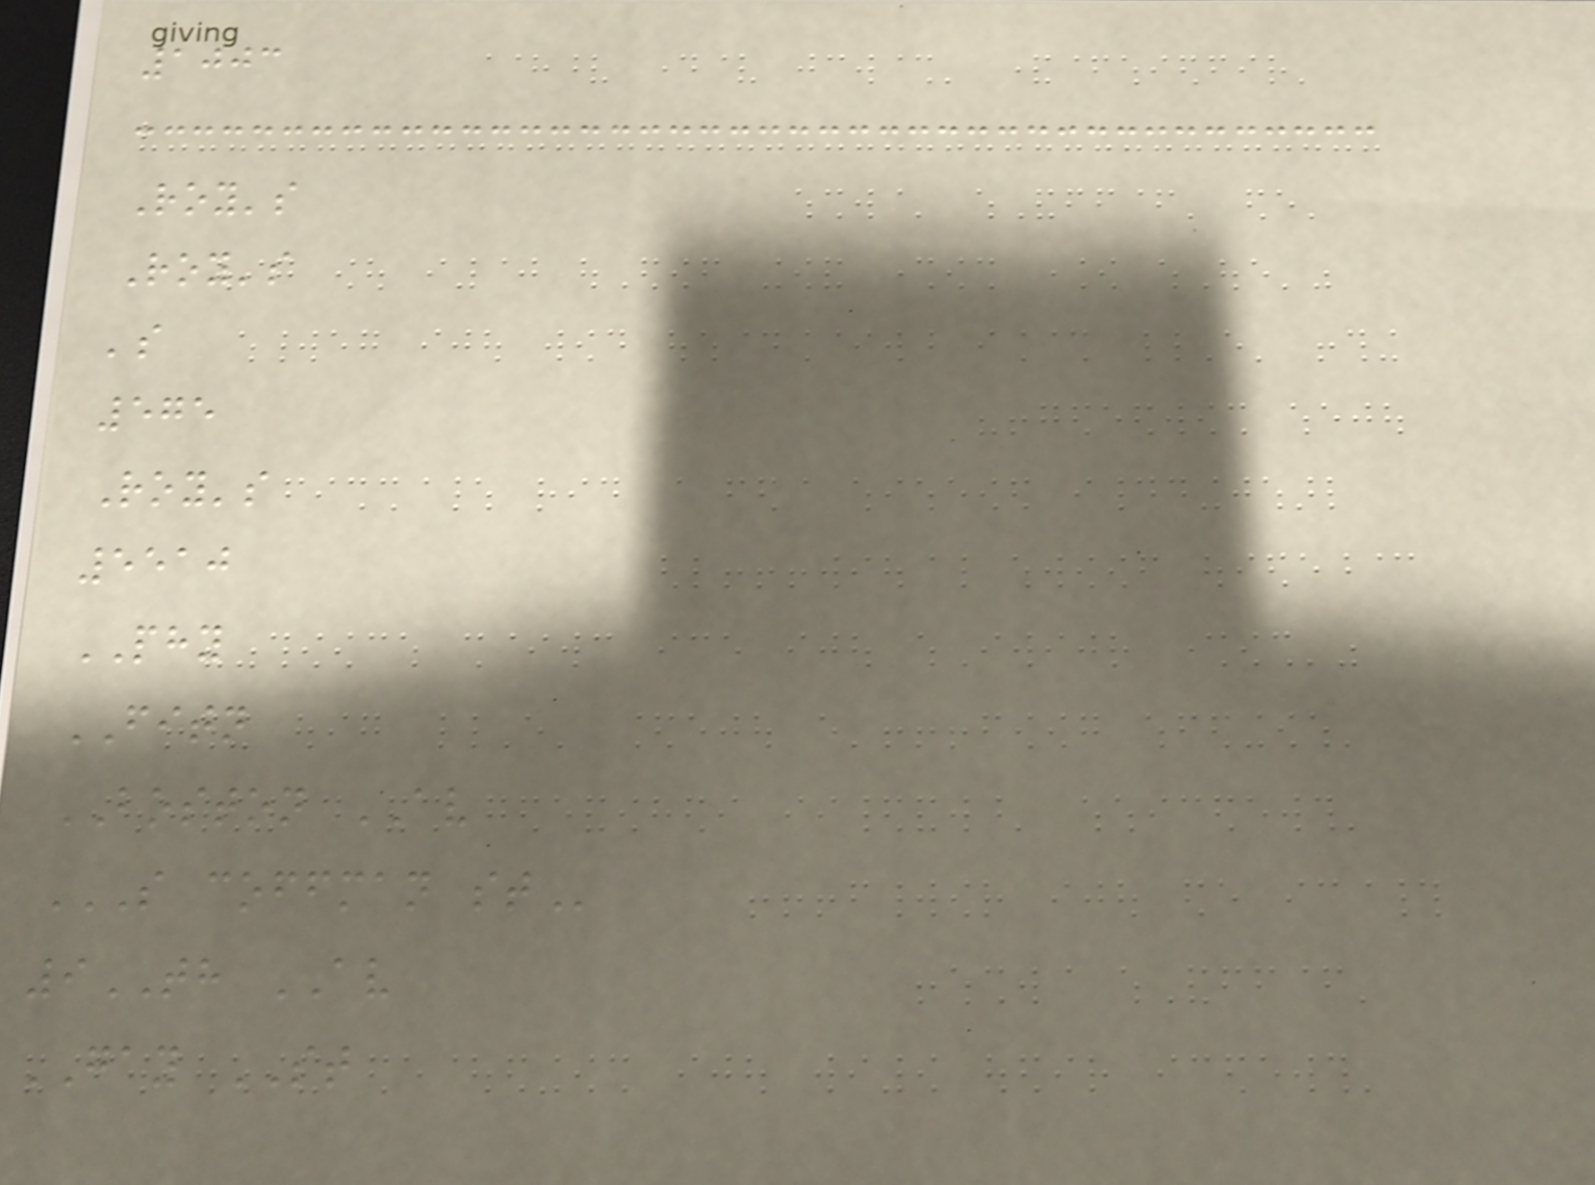1003
Roy's
Roy's
's
575
Roy's
5510
PHY
FITN
BOSTON AV
S COFFMAN ST
9TH AV
GAY ST
